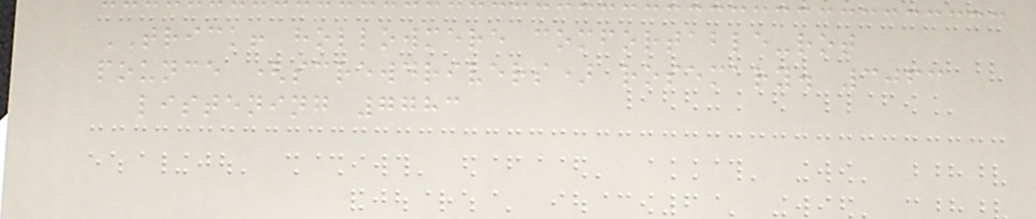TRICK! hollowmere comfortable-rot
pounce (screwdrivers) rosemary. 3063
listening 7783
